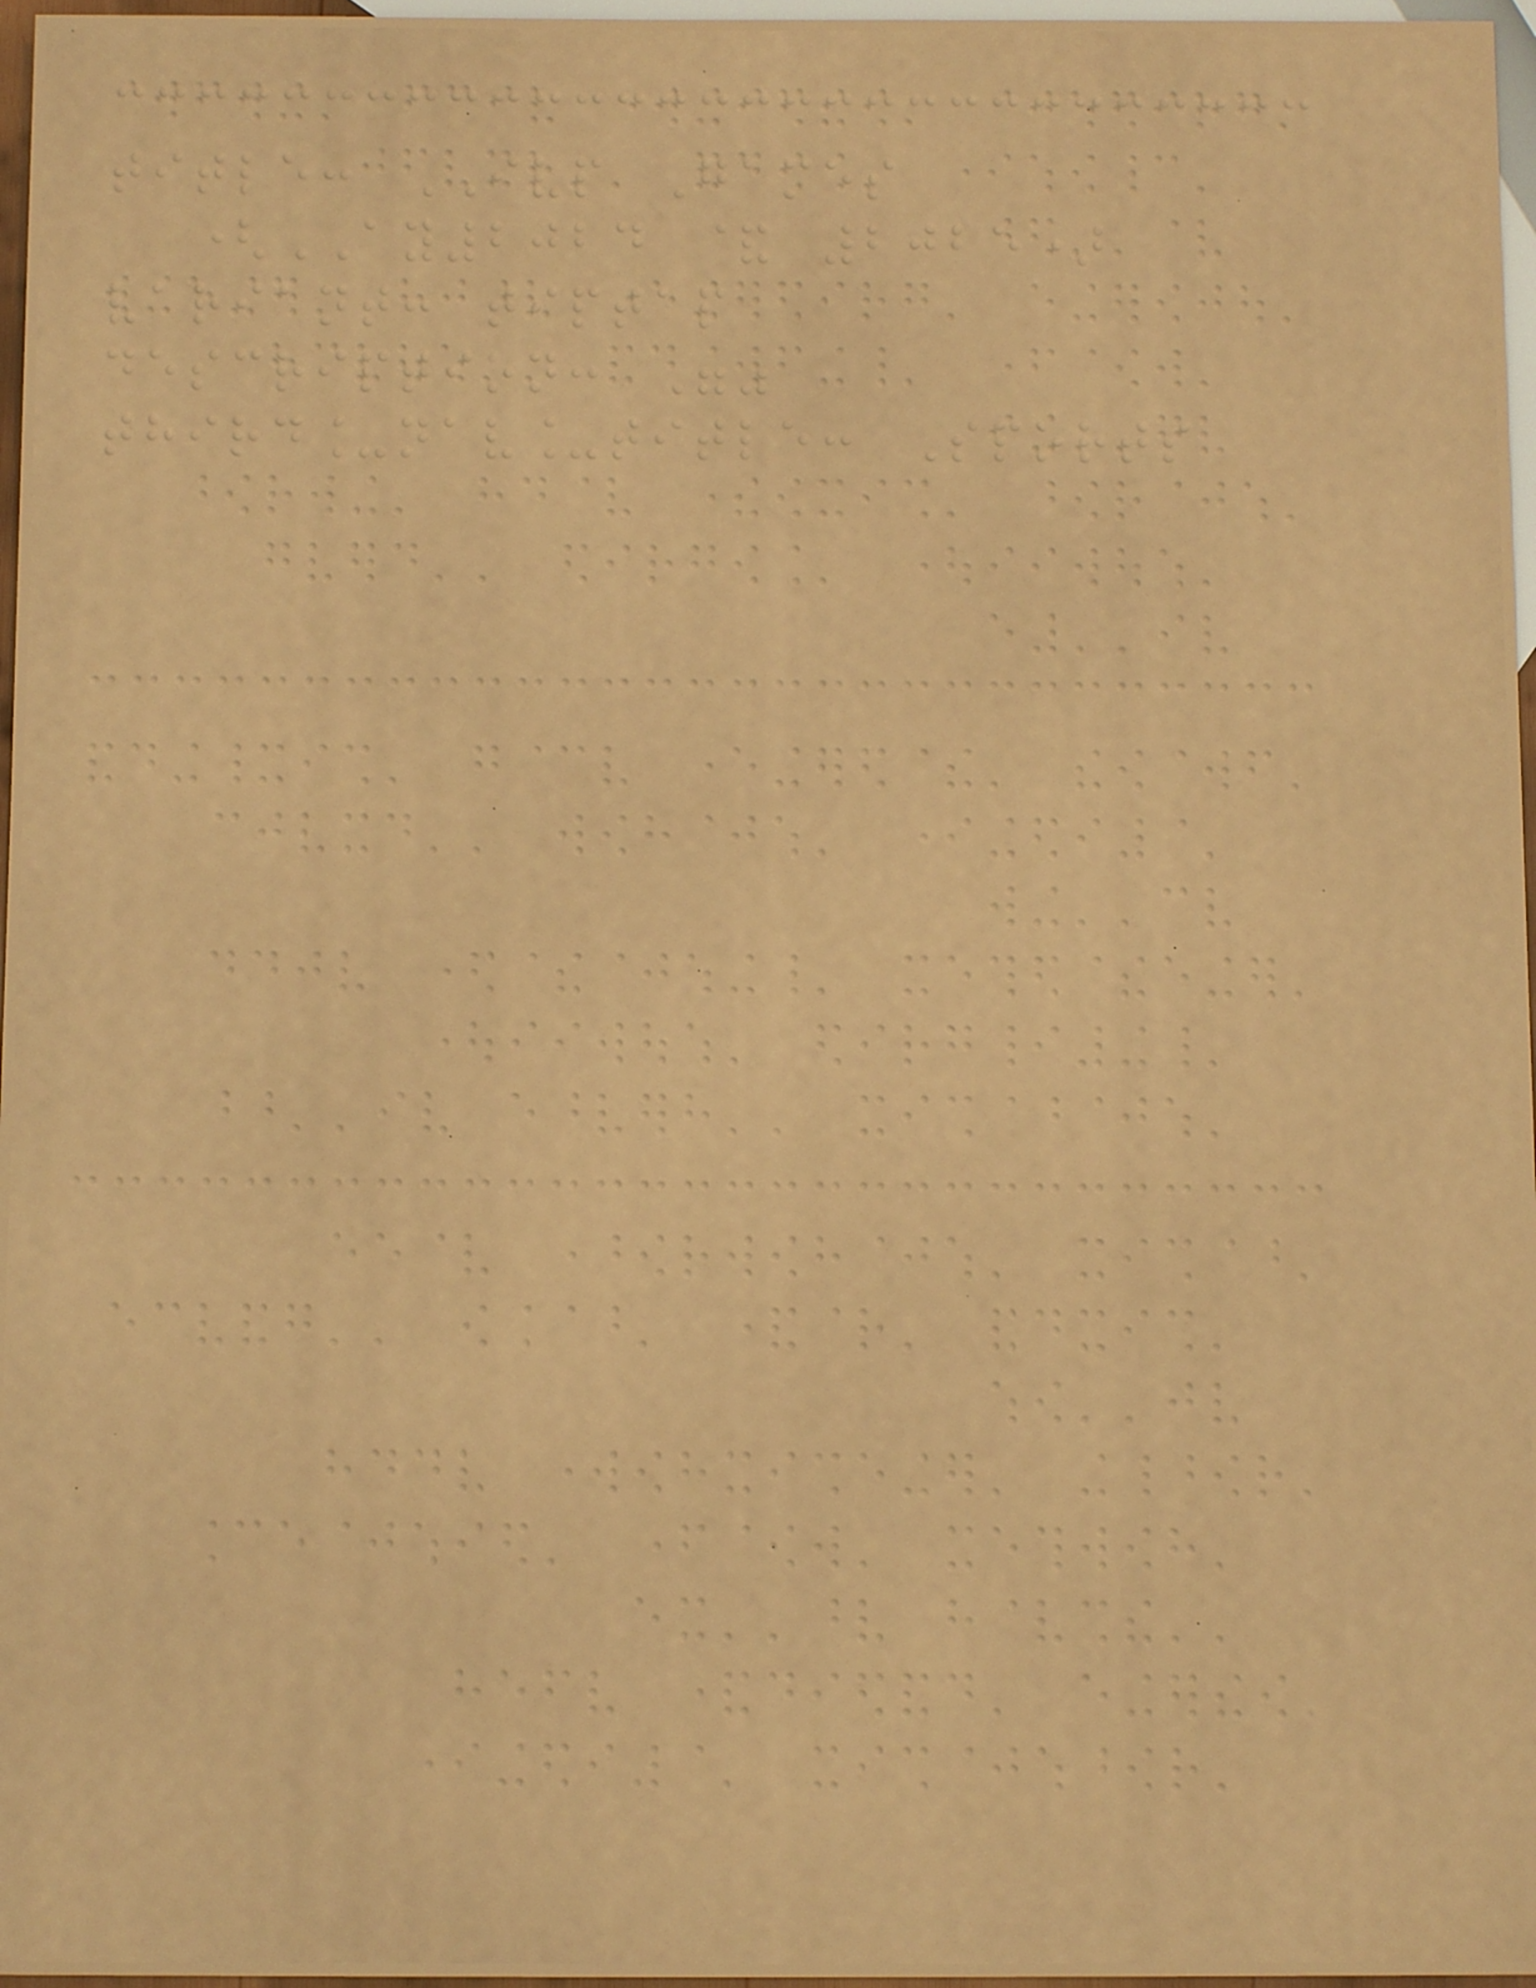title: IVP Games
(AY2024 & 2025)
variant: tiptap
description: ""
third_nav_title: Sports
